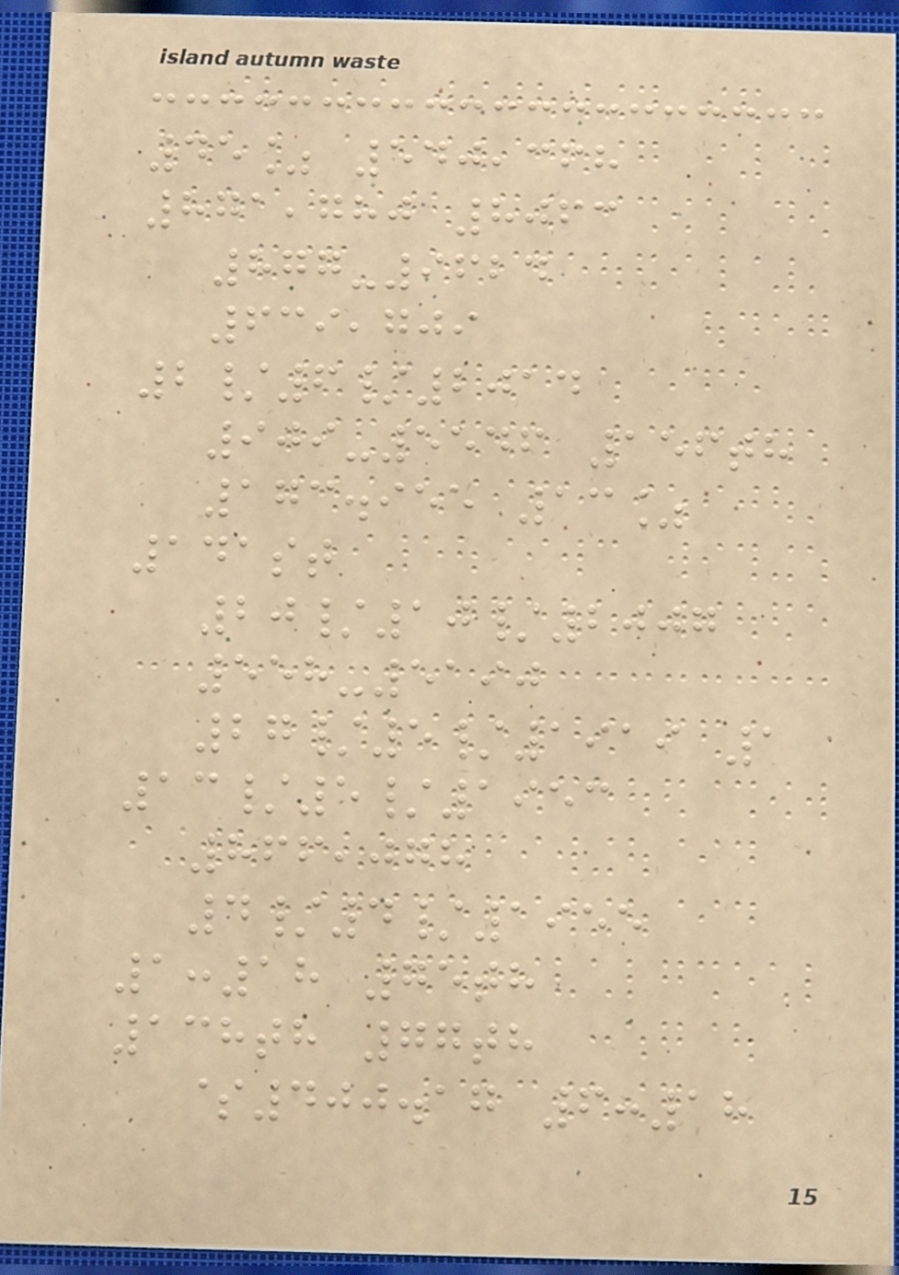45% 540,368
871,780 8063
877-9624
639,709
2/6/2014
909-5546 156th
173.955 13%
141st
20/10/2007
558-5190
27/5/1919 1
13/5/1953
866,078
4/4/1955
1:18 75th
138th 77th
$400.17 6:18
